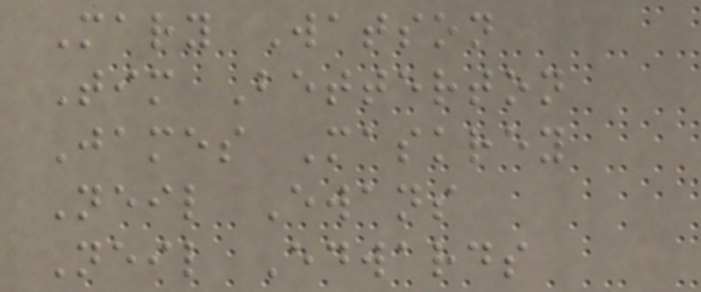Mary Watson
Tim Betterton
James Maskrey
Neil Ewans
Neil Edwards
